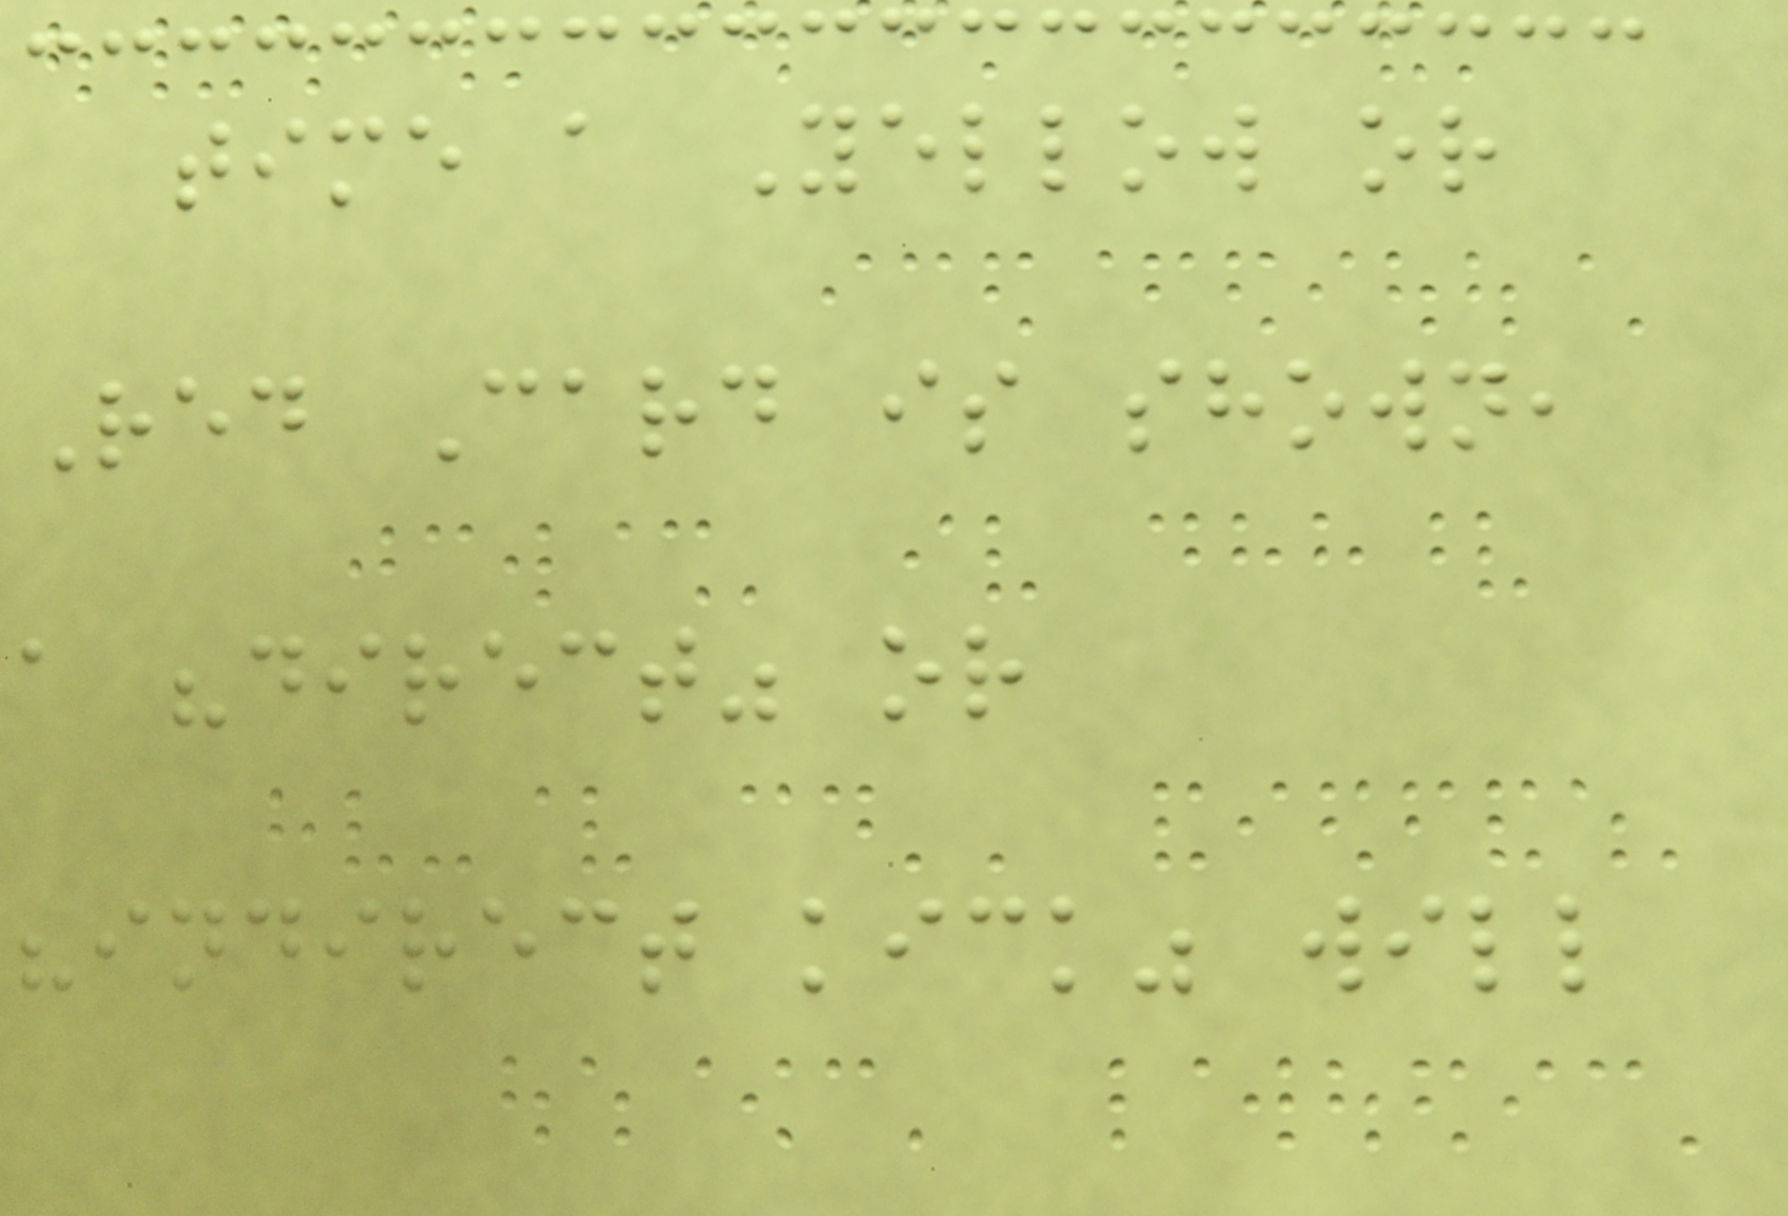time a Yellow or
Red Card is shown,
a "direct" or
"indirect kick" will
